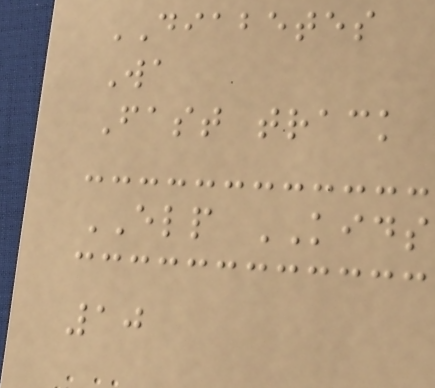DIABETES
Wa
Fast track
ELP KIDS
10
